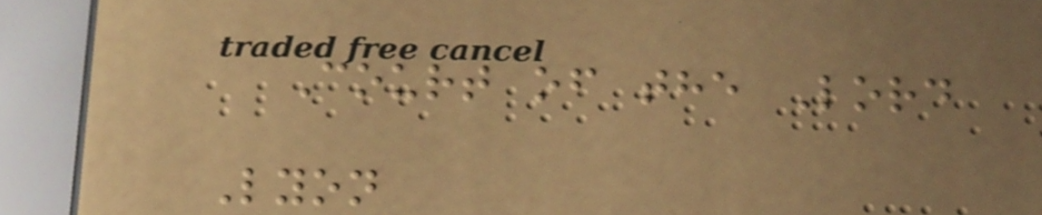Court of the Lord
Lyon
